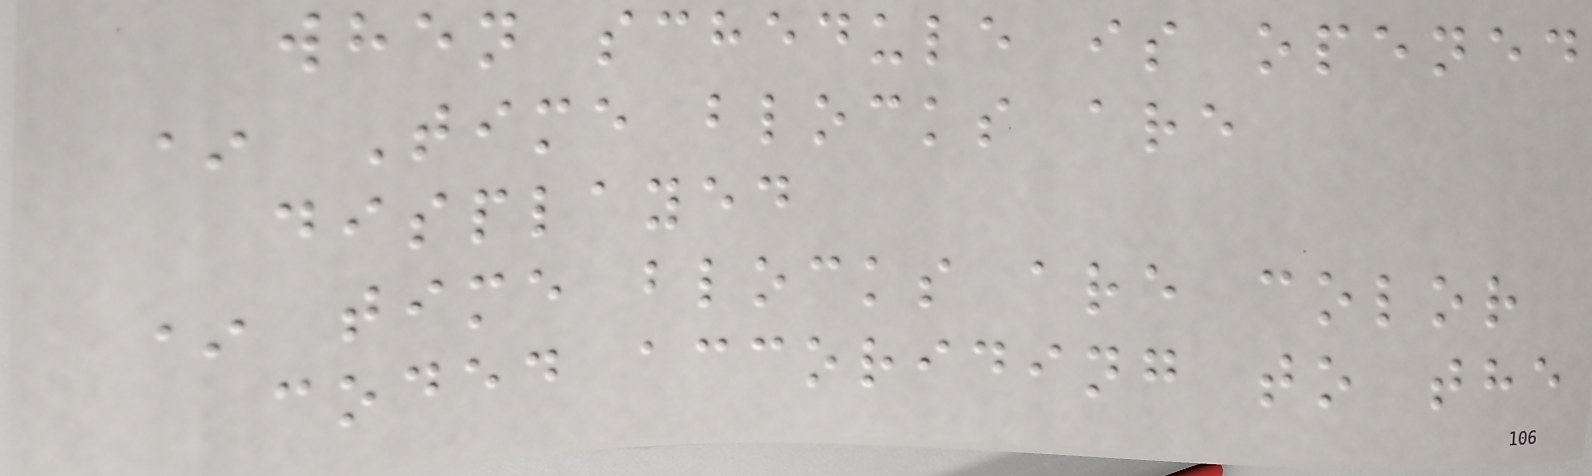when schedule is opened
* Time blocks are
displayed
* time blocks are color
coded accoriding to the
